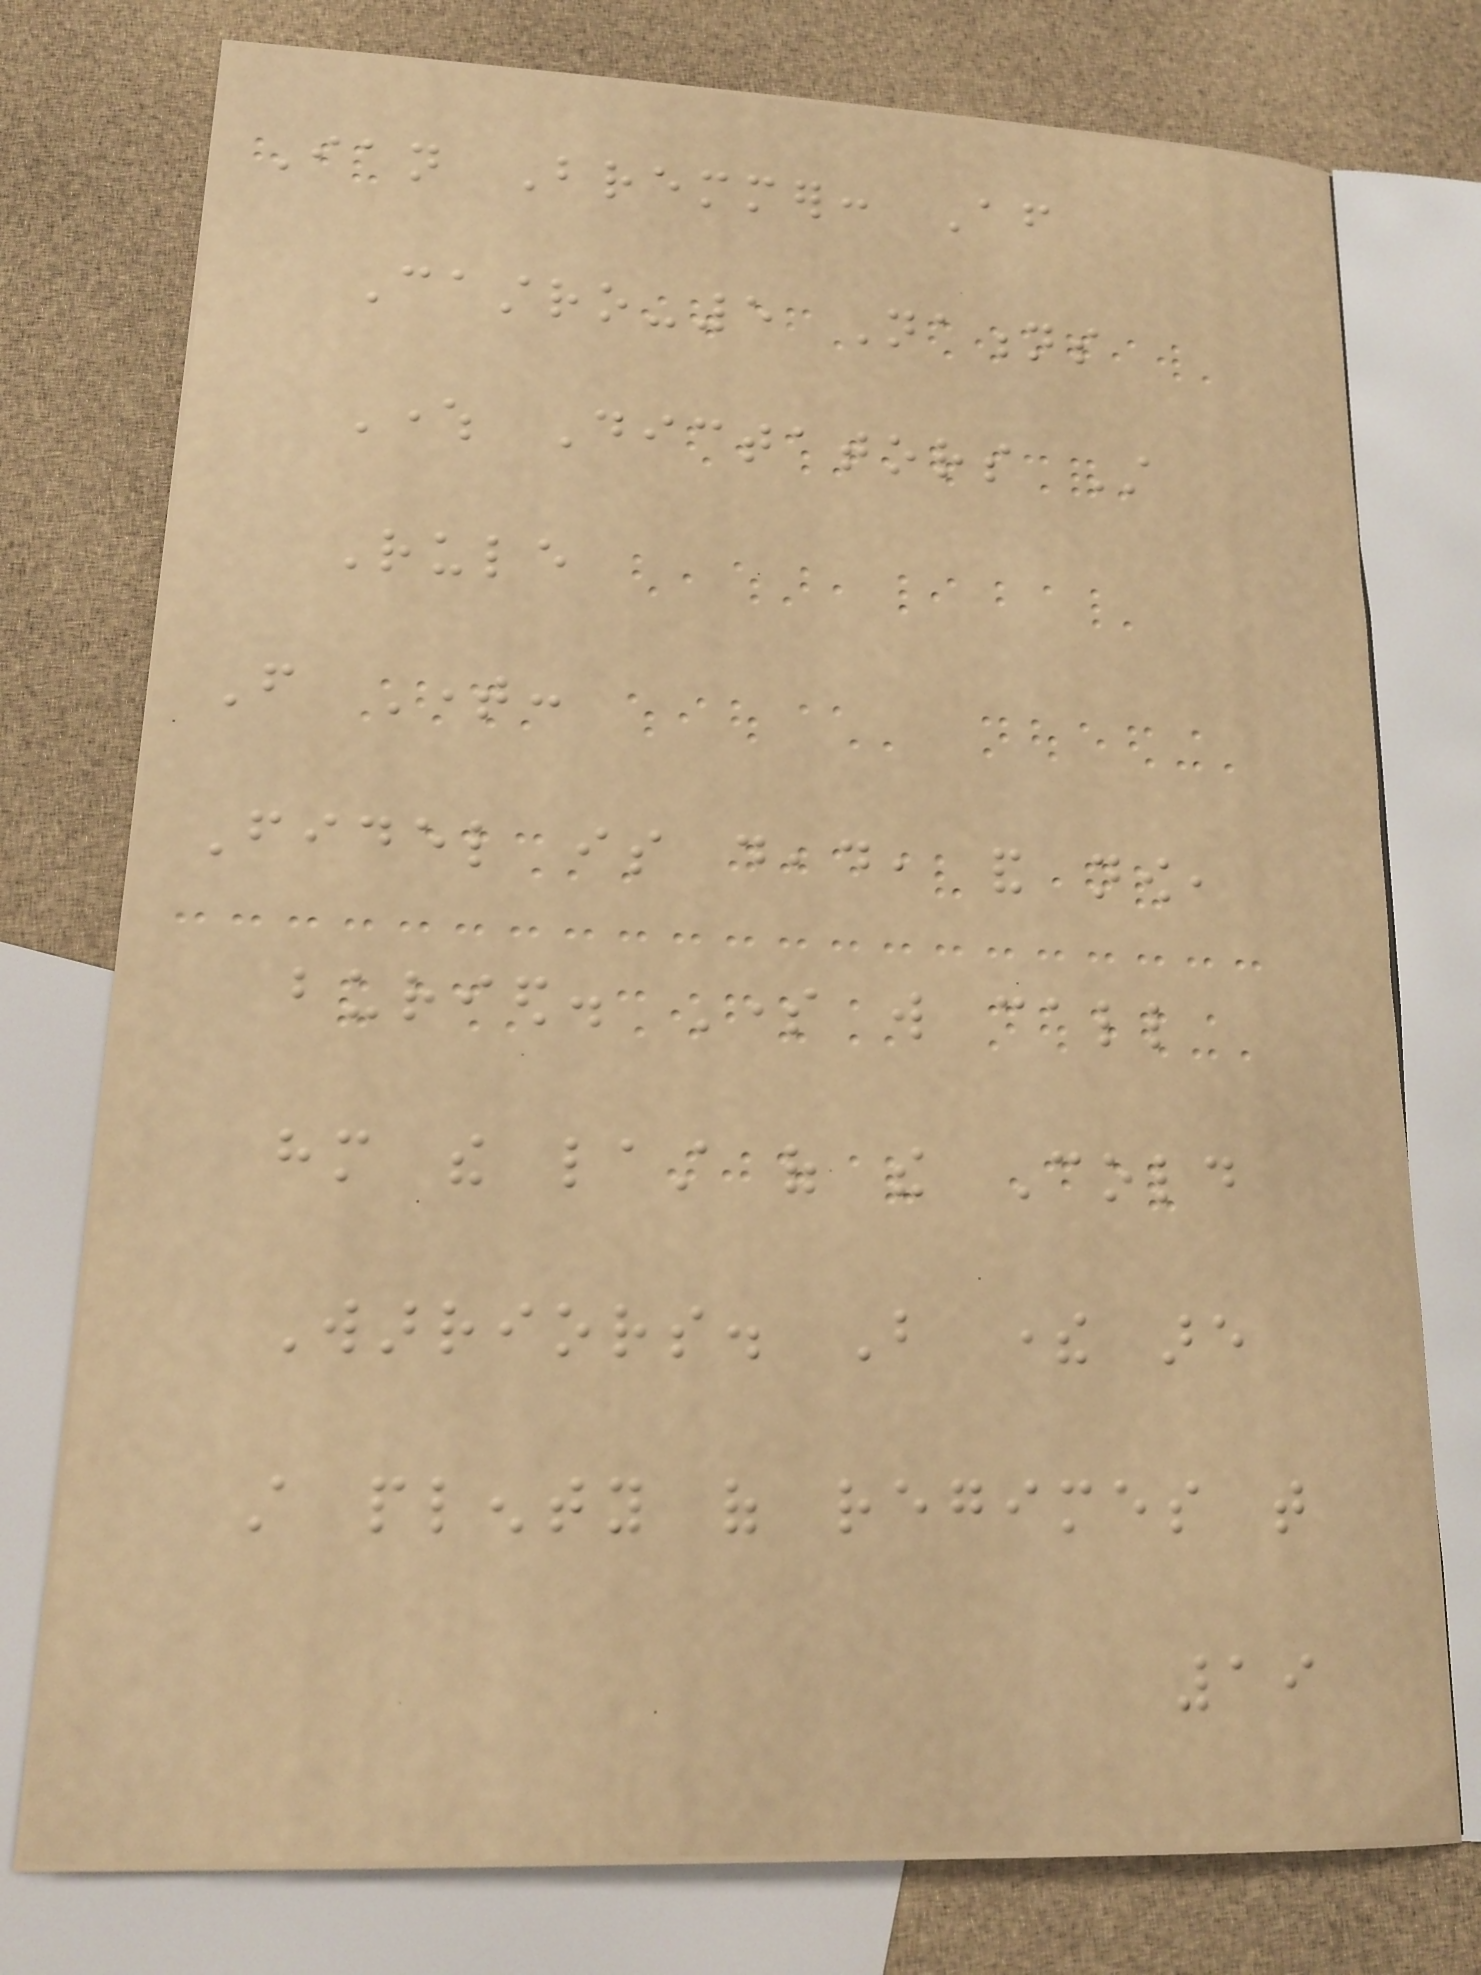Ian Bremmer: After
Castro-5 Nations
Where Dictators Still
Rule
From Time:
Fidel is dead, and now,
buried. Some will call
him the last of the Cold
Warriors. But there are
still plenty of regimes that
19
